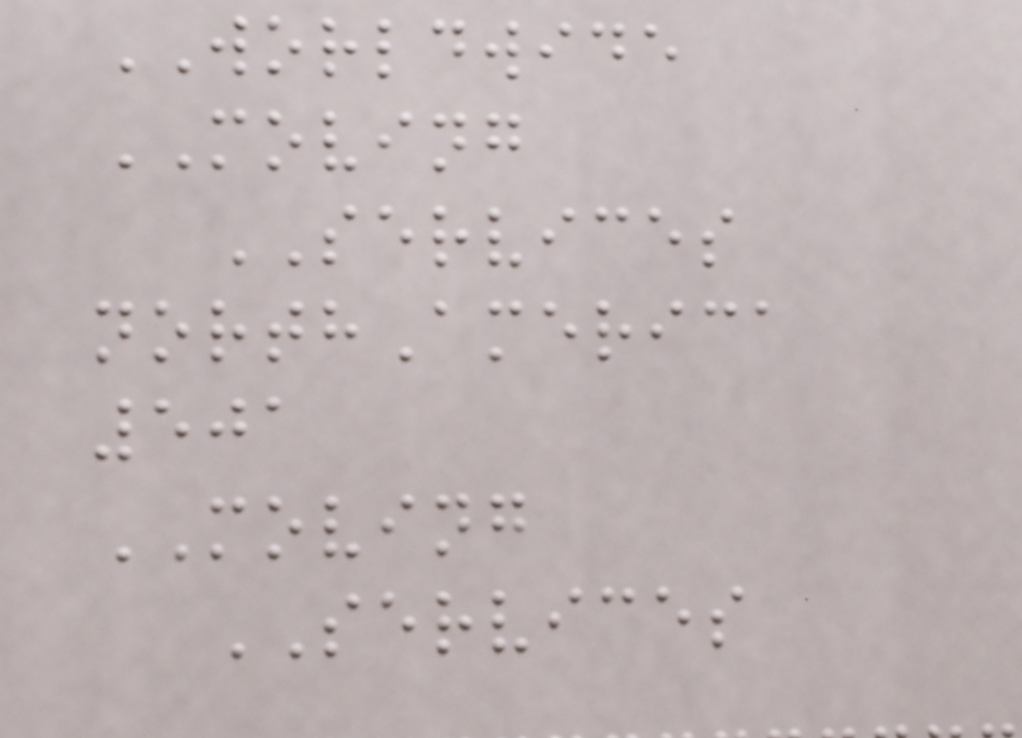WORLDWIDE
MOVING
SERVICES
northAmerica
501
MOVING
SERVICES
